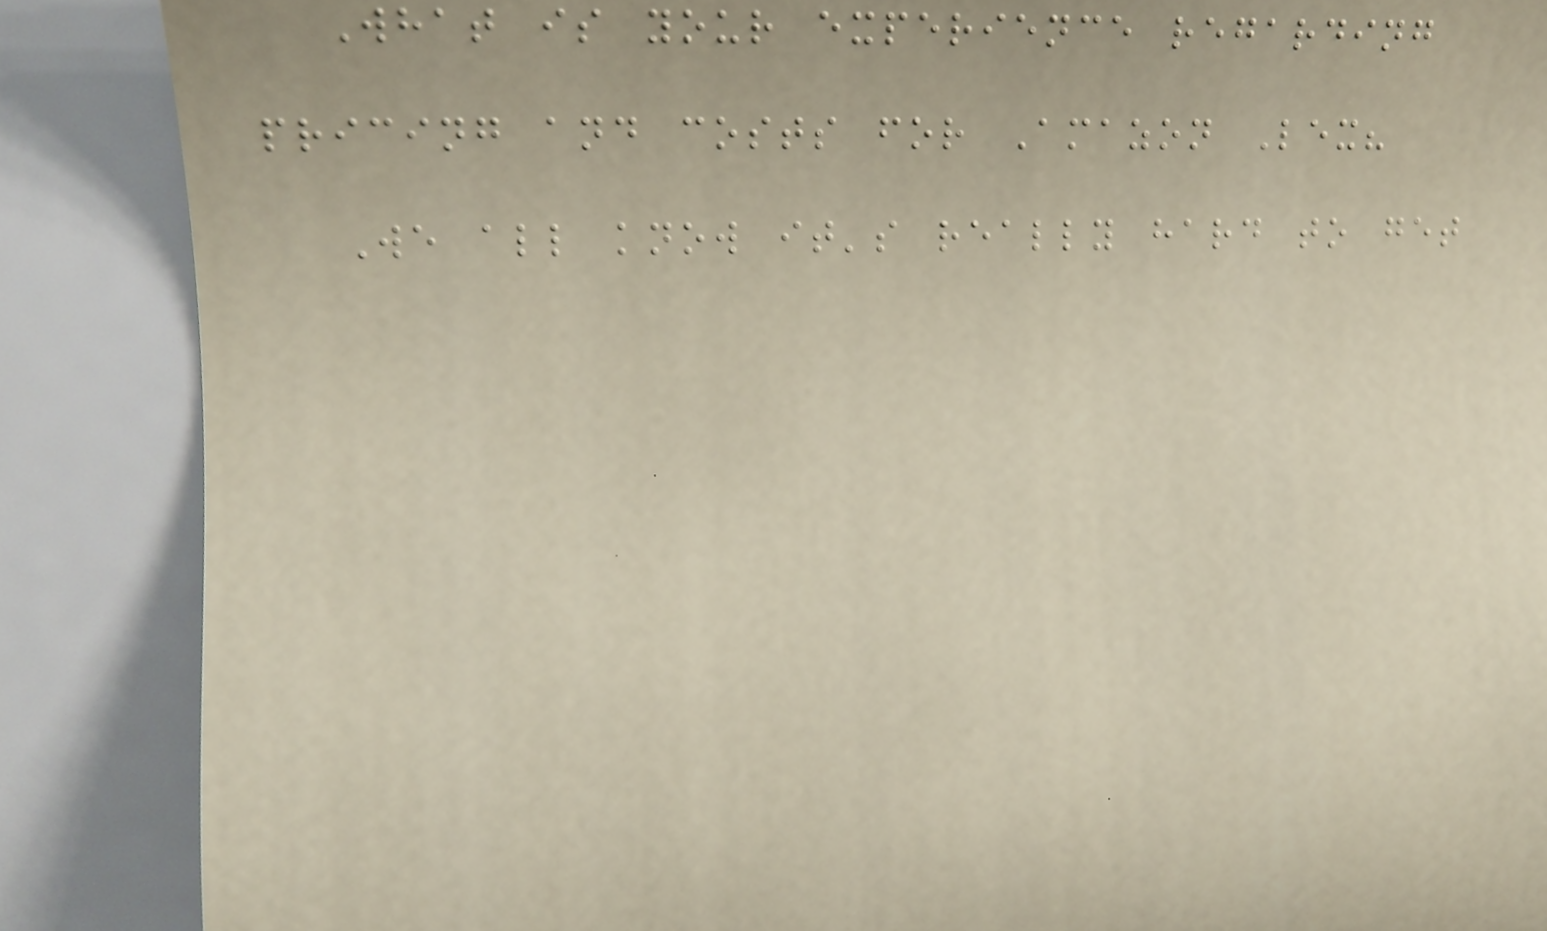What is your experience regarding
pricing and costs for Amazon Lex?
We all know it's really hard to get
